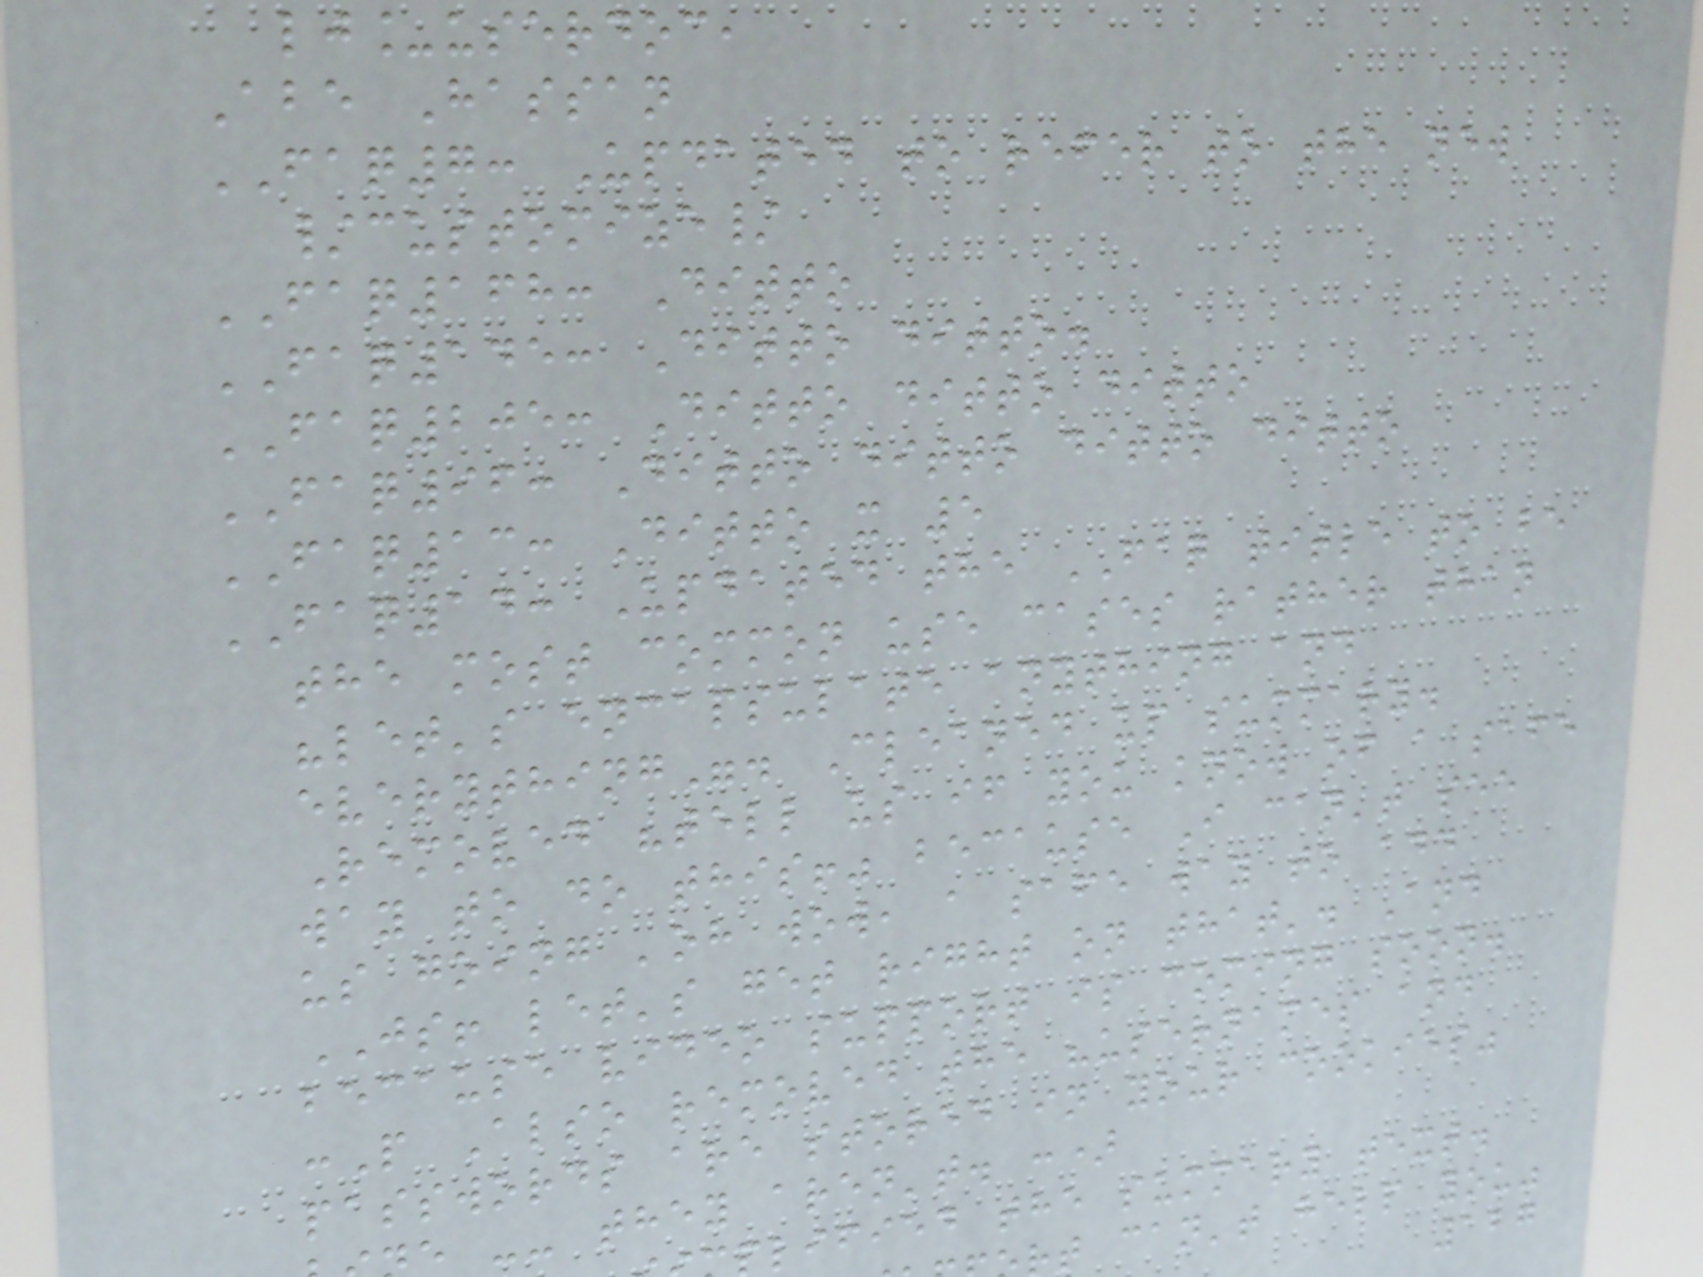lj_userdoc,
Abe Hassan
FAQ7: Updated to refer to the new
/customize/
FAQ168: Ditto
FAQ145: Ditto ditto.
FAQ205: Ditto ditto ditto
FAQ96: Ditto ditto ditto ditto
FAQ13: Ditto x 5
FAQ14: Updated the FAQ title to be
the most common use cases rather than
"let's encapsulate anything and
everything". Cleaned up summary.
Removed "tell us if you know of a safe
way to do this!" because I can't see
us going 'oh wow, a safe way to add
JS! let's get right on that'. And
because video support is coming soon.
:P Also removed the "usernames and
passwords are stored in your cookies"
-- they aren't. :)
lified the summary text.
t can't help you"
127
